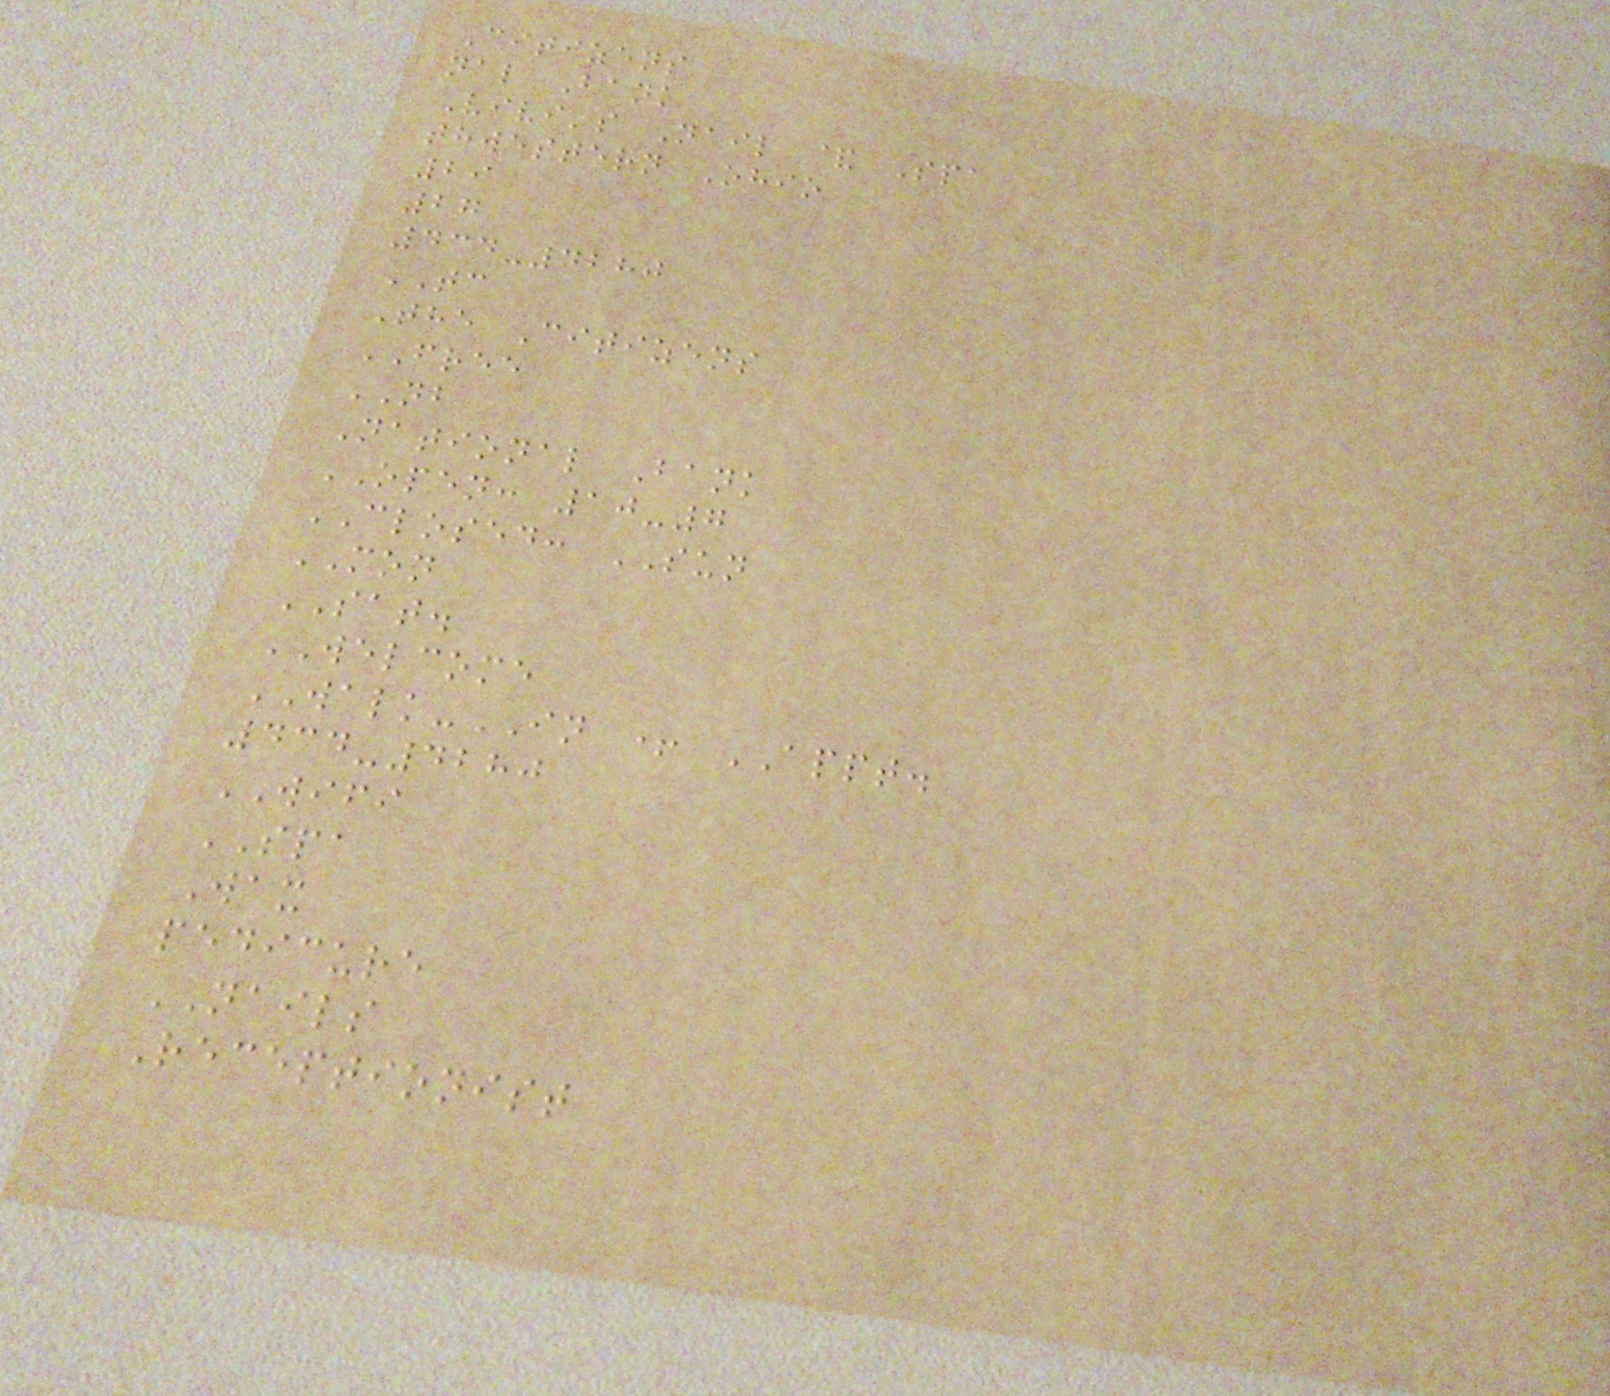Citizens
nal Bank
Vivi's Nail & Spa
thwestern Ohio
29
27
434-4280
TC
The Citizens
FREE
NB
National Bank
OPEN: 10-7
CLOSED: SUN
MON
SAT.
WELCOME
WALK-IN + APPT.
434-4280
WIFI
SPA
Wax
pedicure
NAILS
Receptionist
